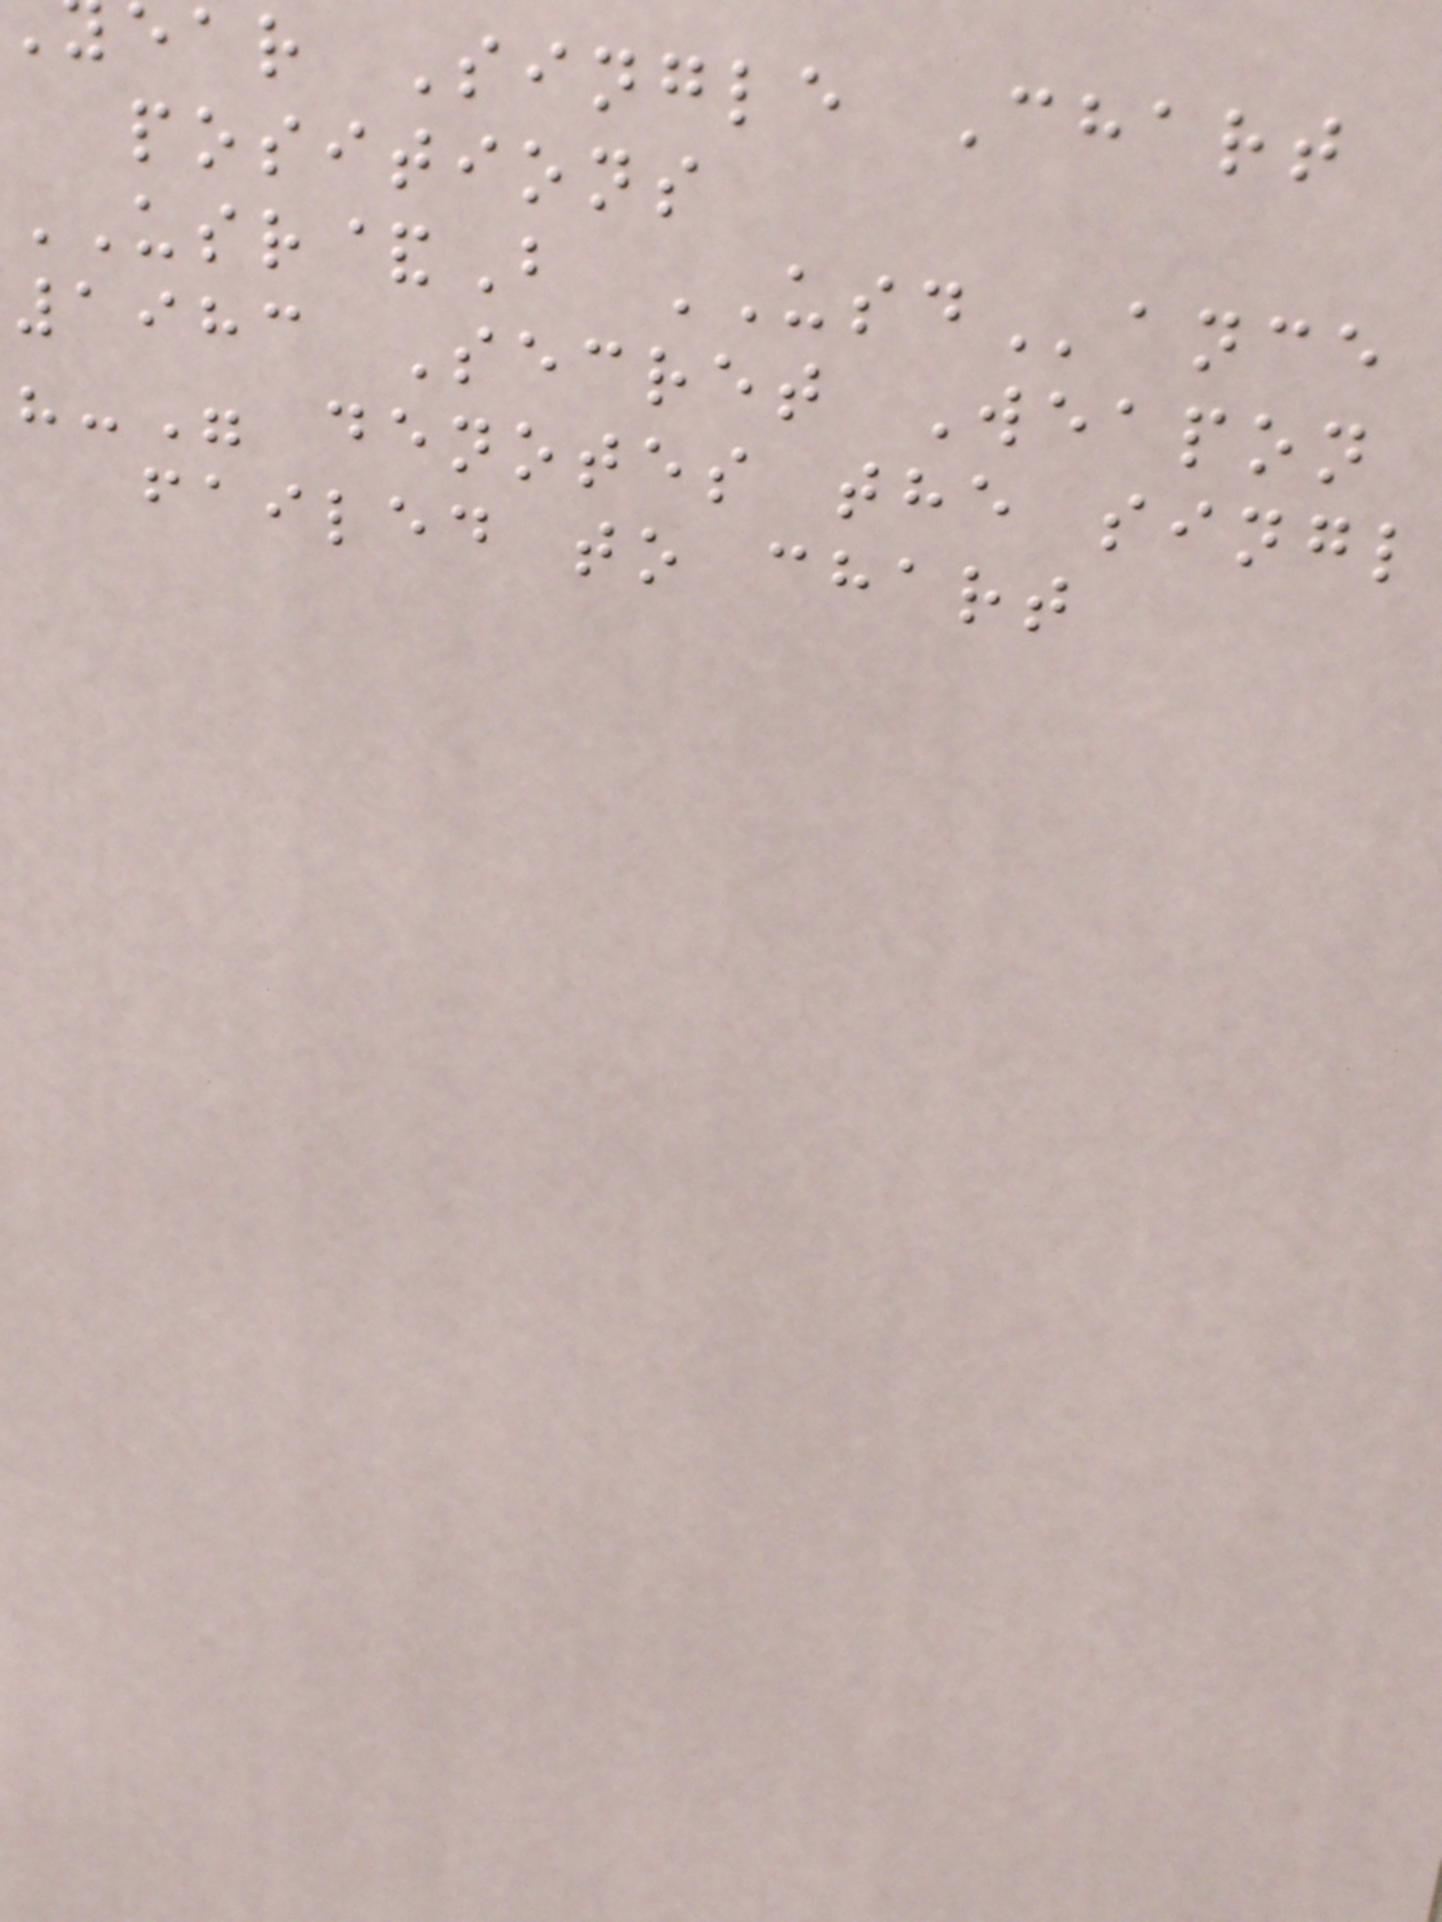ear Single Chart
positions
USR&B USDance
1983 Secret Weapon
"-" denotes the singl
failed to chart
